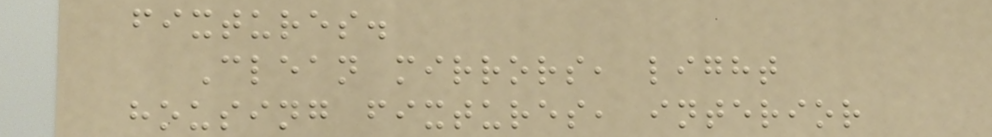fixtures.
Clean mirrors, light
housing fixtures, interior
